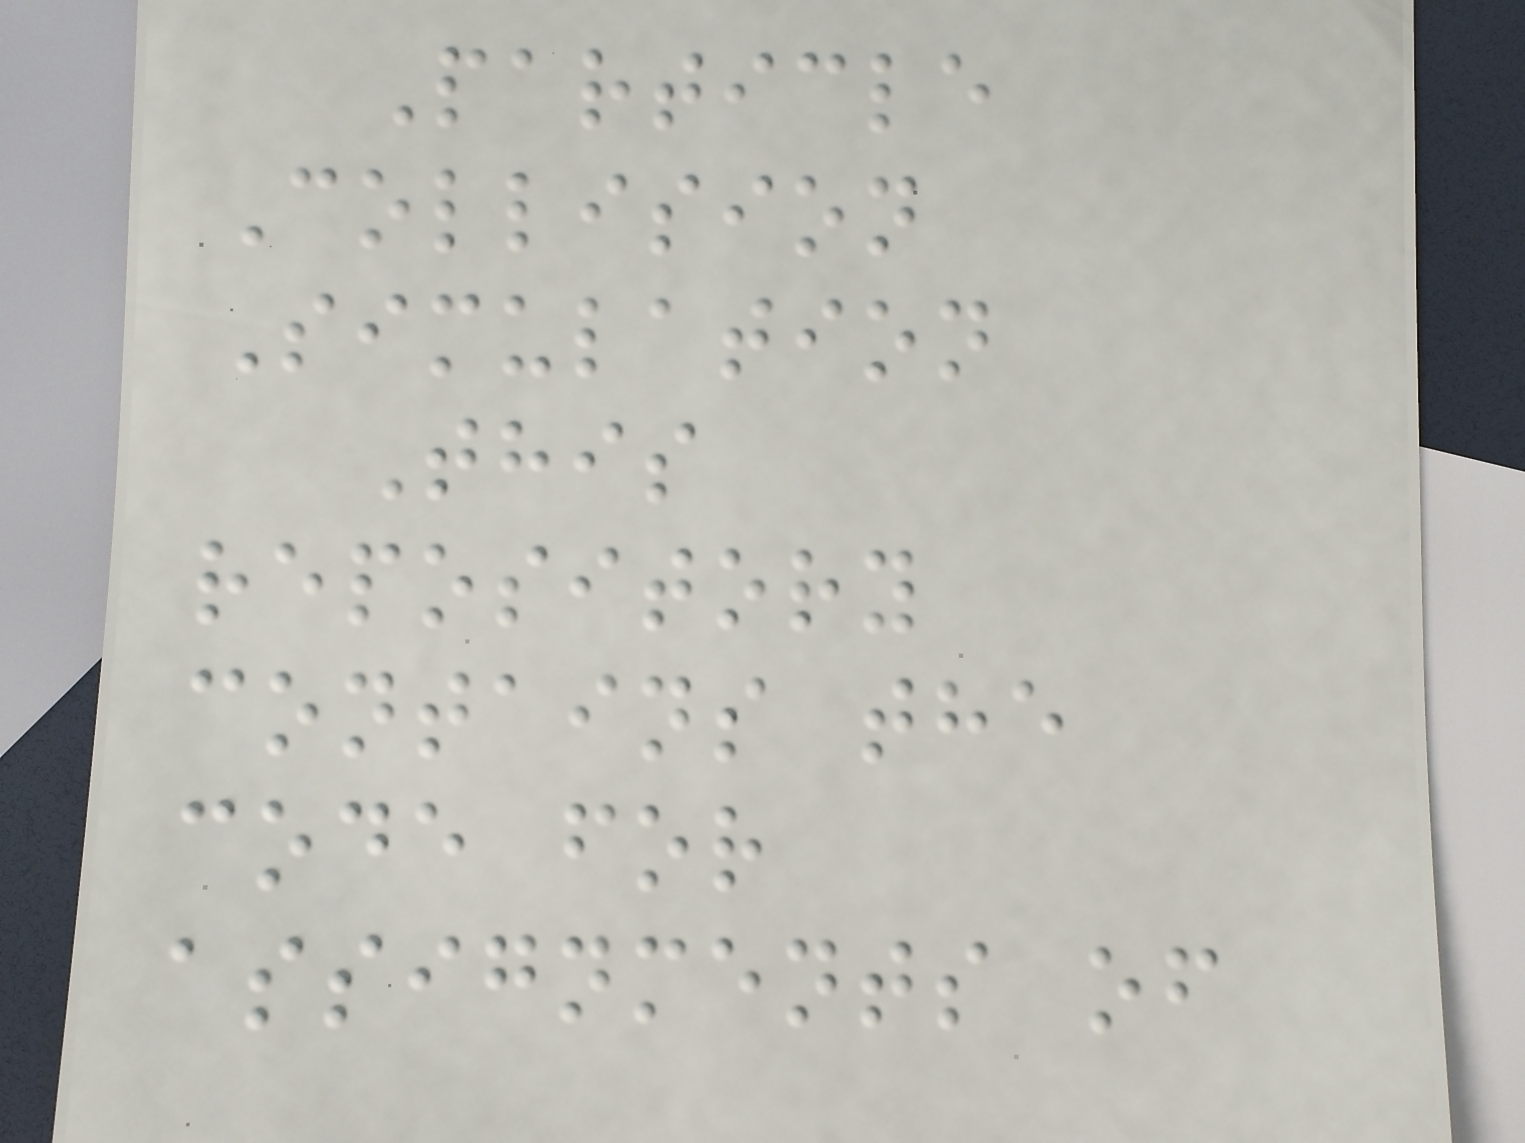Particle
Collision
Simulation
This
repository
contains the
code for
assignments of
